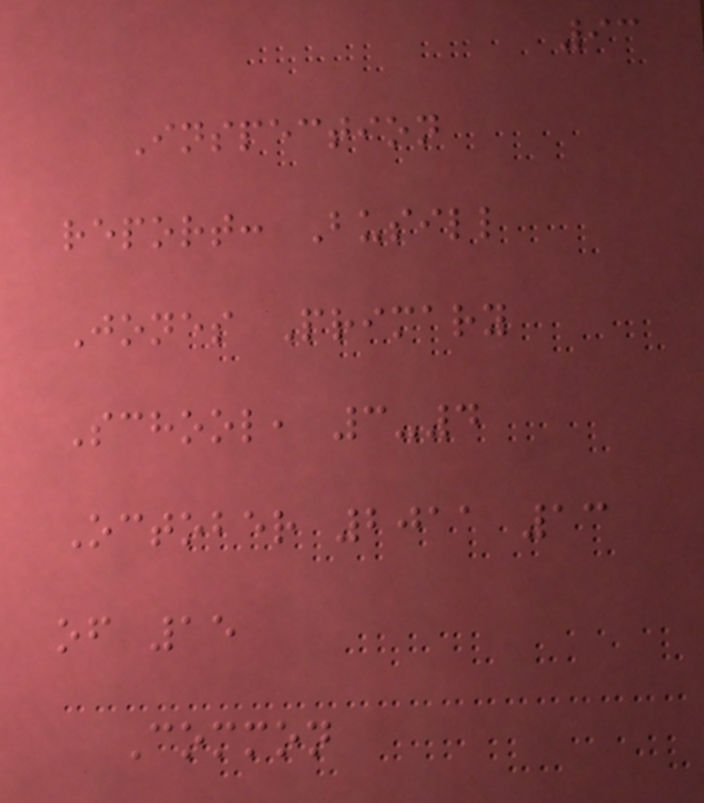93
Inspection
report: Busill
Jones Primary
School, 3-4
October 2011 13
of 15
Common
